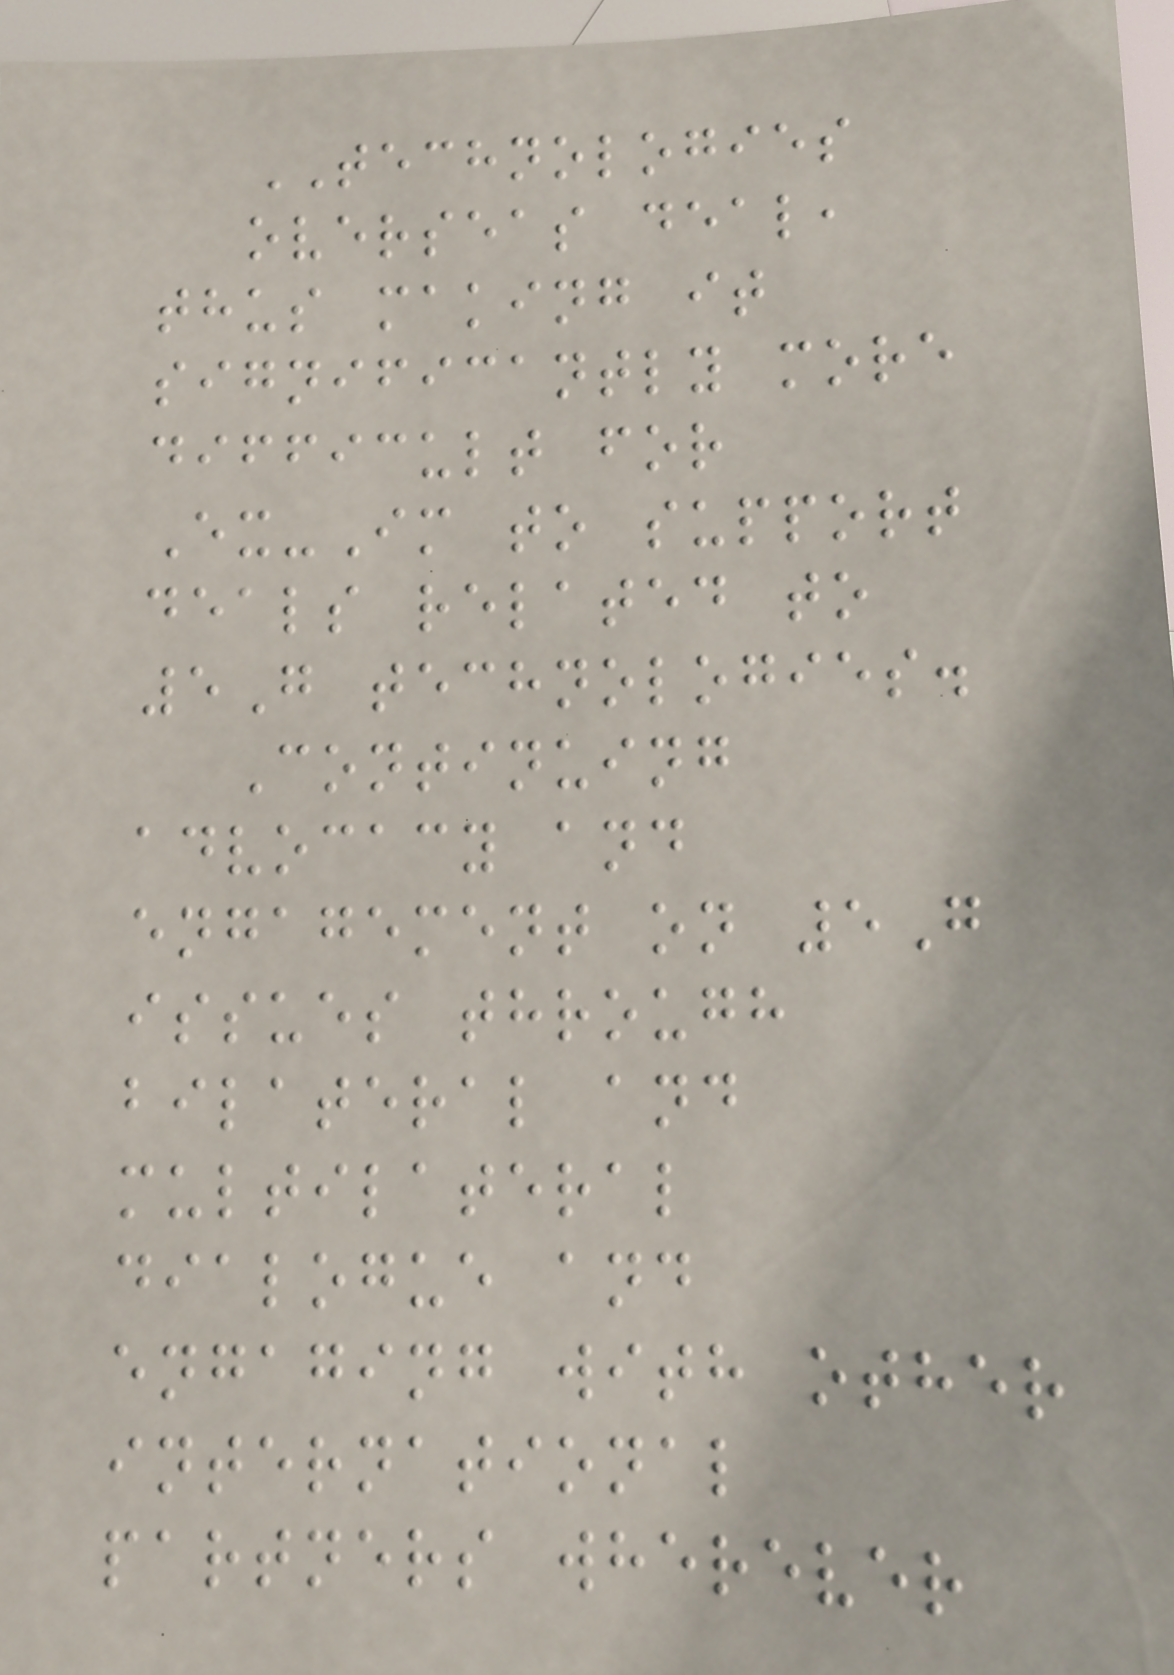TECHNOLOGIES
overseas deal,
thus making it
significantly more
difficult for
Ex-Im to support
deals related to
5G technologies.
Continuing
advocacy and
engagement on 5G
issues through
bilateral and
multilateral
dialogue and
engaging with other
international
partners wherever
